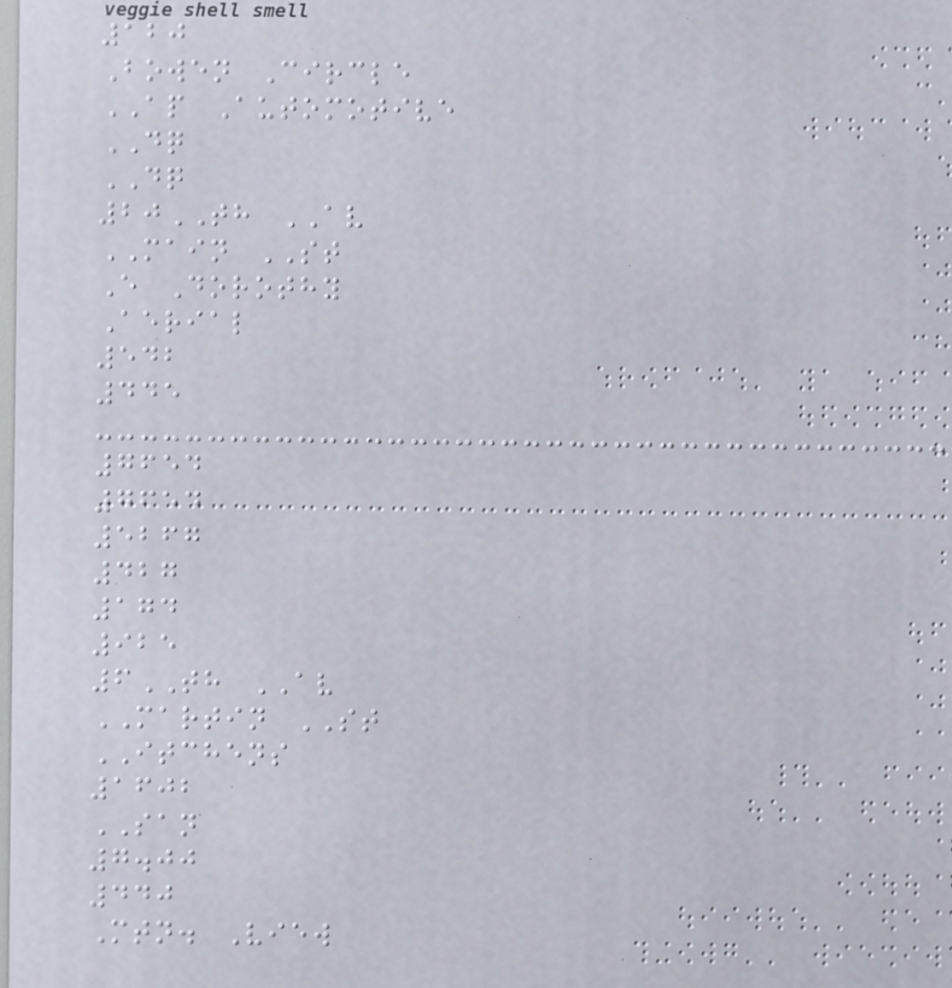120
Bowen Circle
AP Automotive
DQ
DQ
20TH AV
MAIN ST
E Dorothy
Aerial
542
445
7654
7654
5267
427
174
925
6TH AV
MARTIN ST
ITCHENS
1602
SAN
7.00
440
Mtn. View
